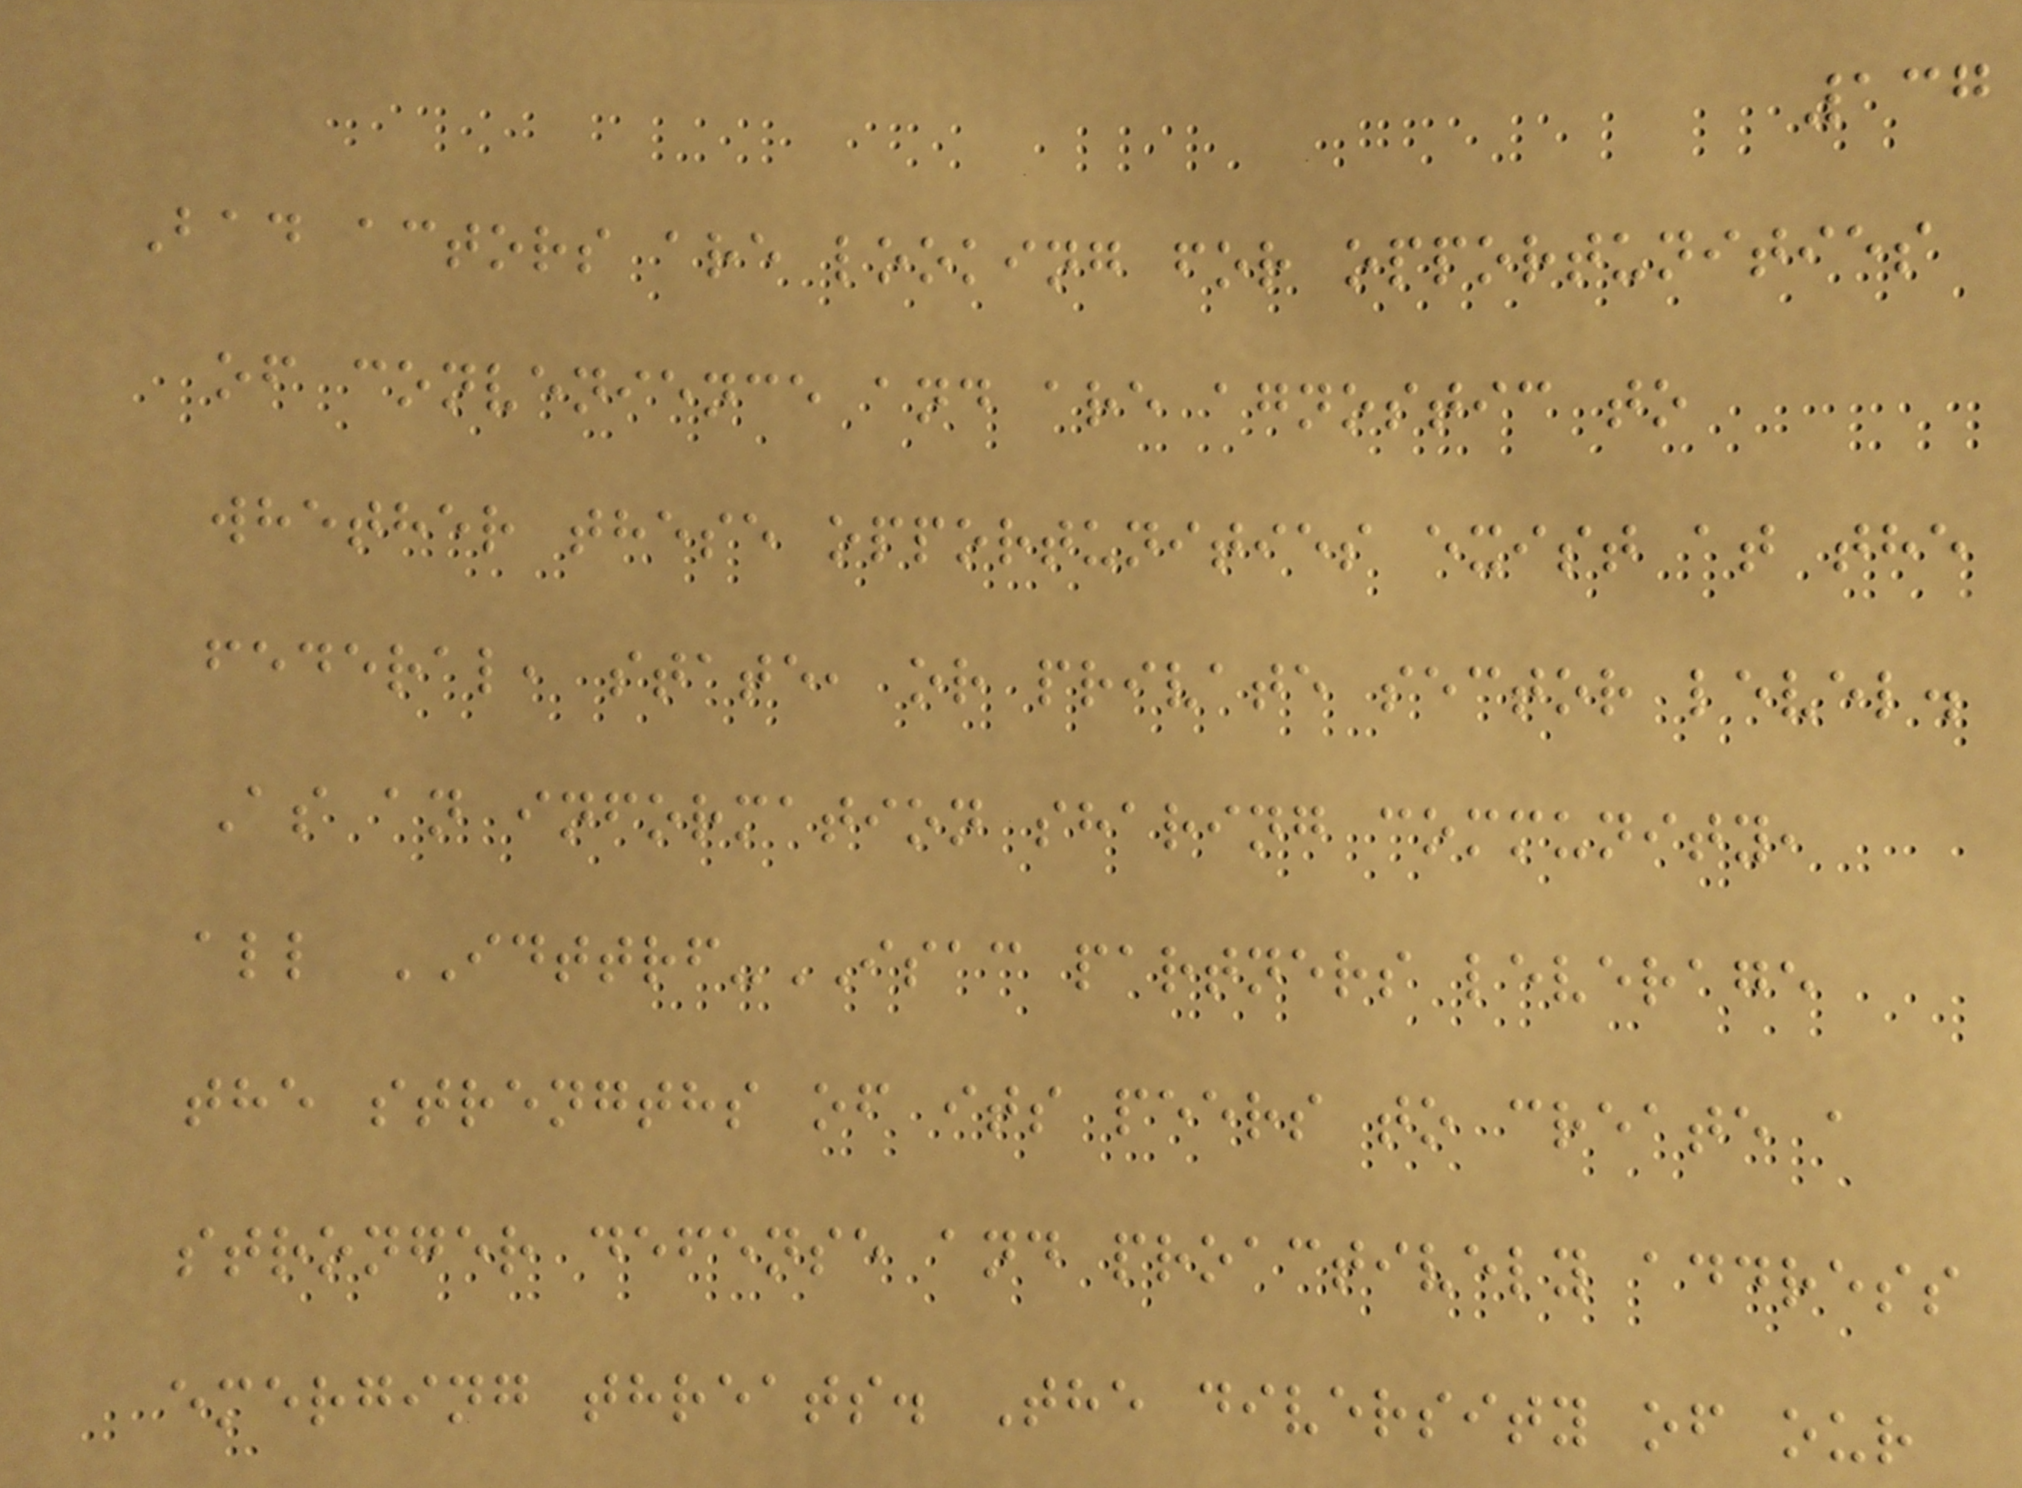137
Bad actors are looking for opportunities
of convenience and are agnostic to
whether these opportunities exist at the
federal, state, or private sector level.
As an information sharing community,
all IDTTRF-ISAC partners leverage
the strengths of its peers to create a
stronger defense and proactively address
emerging threats. The diversity of our
